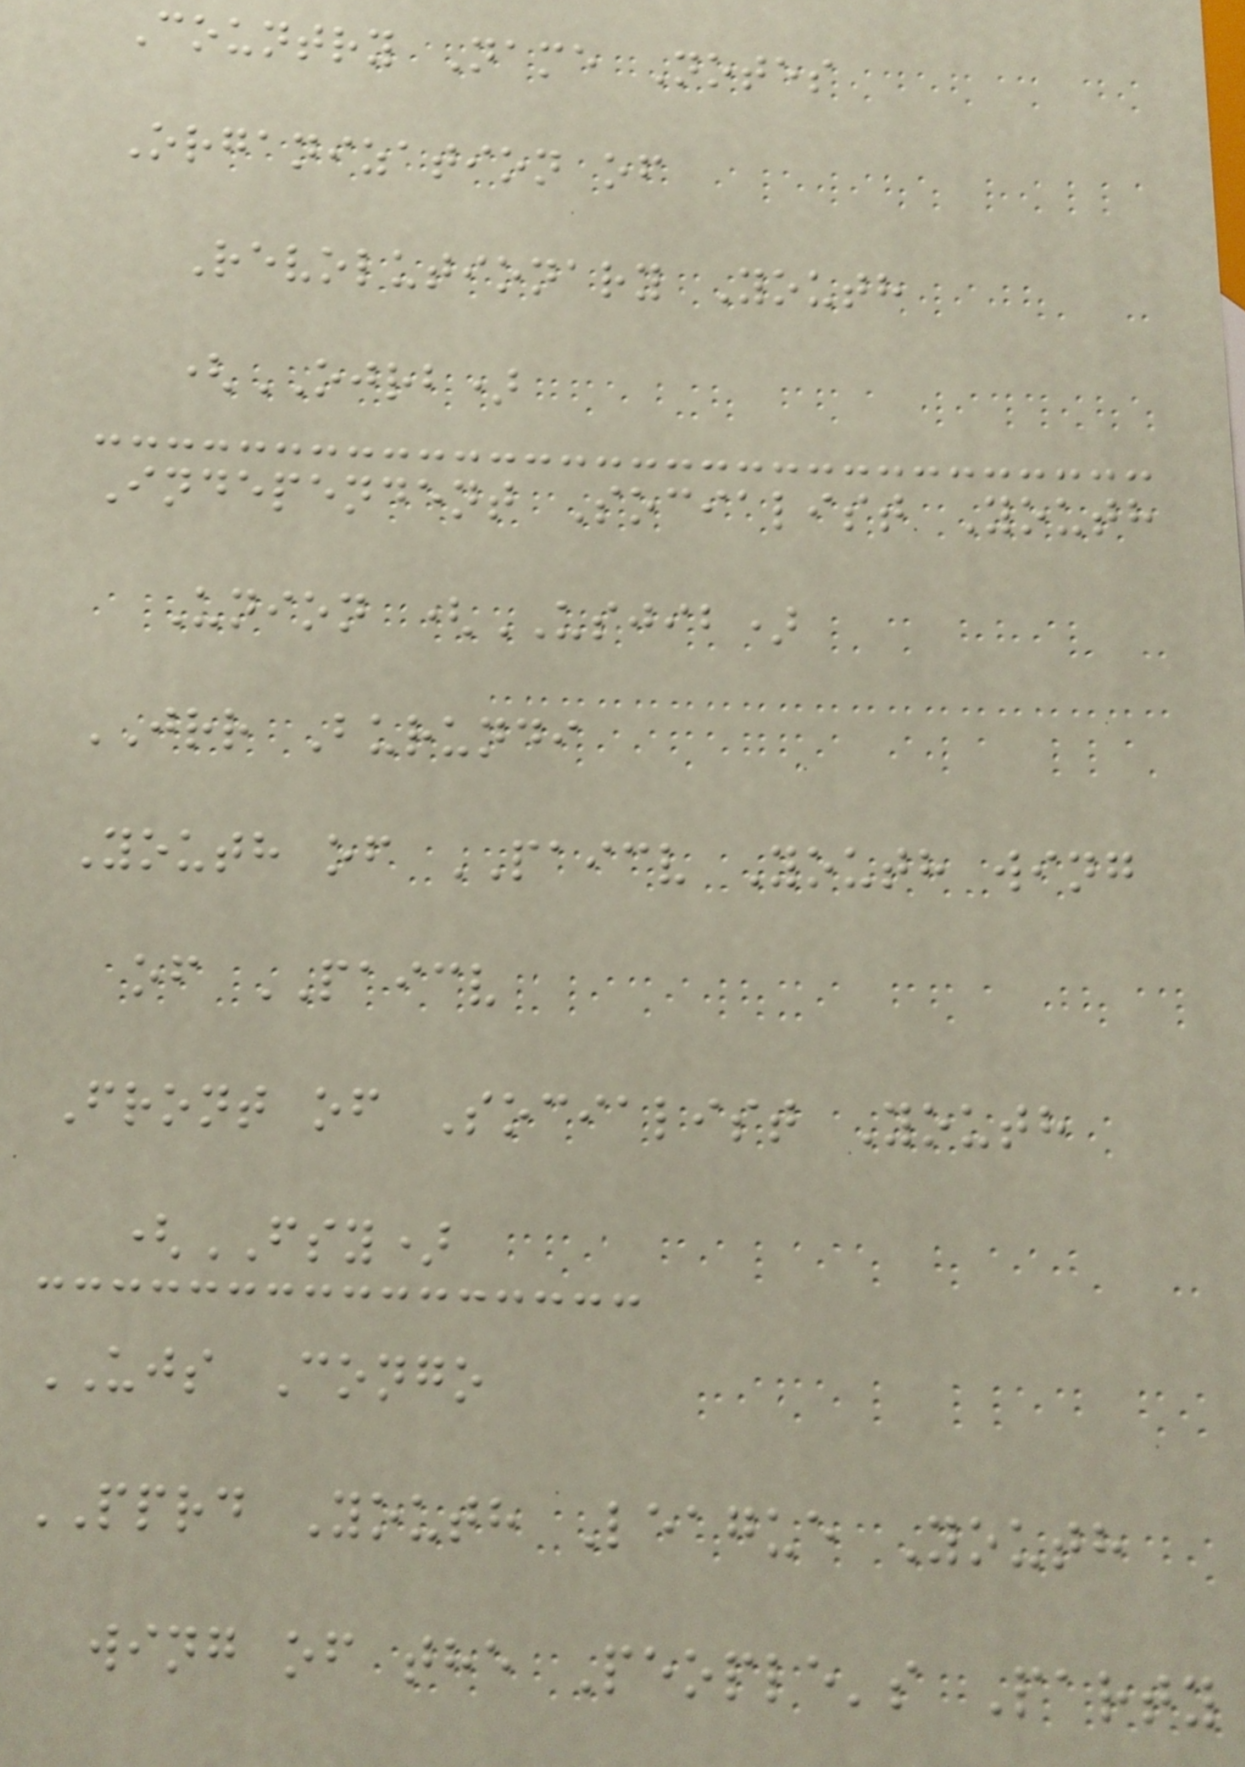Country Name Notes
Organization of
Revolutionary Youth
(OJRB)
Independent Socialist Youth
Union (USJIB)
JRR Burundi
Youth of PAICV Youth wing
of PAICV
Front of Socialist Youth
(FSY)
UJS Congo
PPRD Youth League Youth
wing of the People's Party
